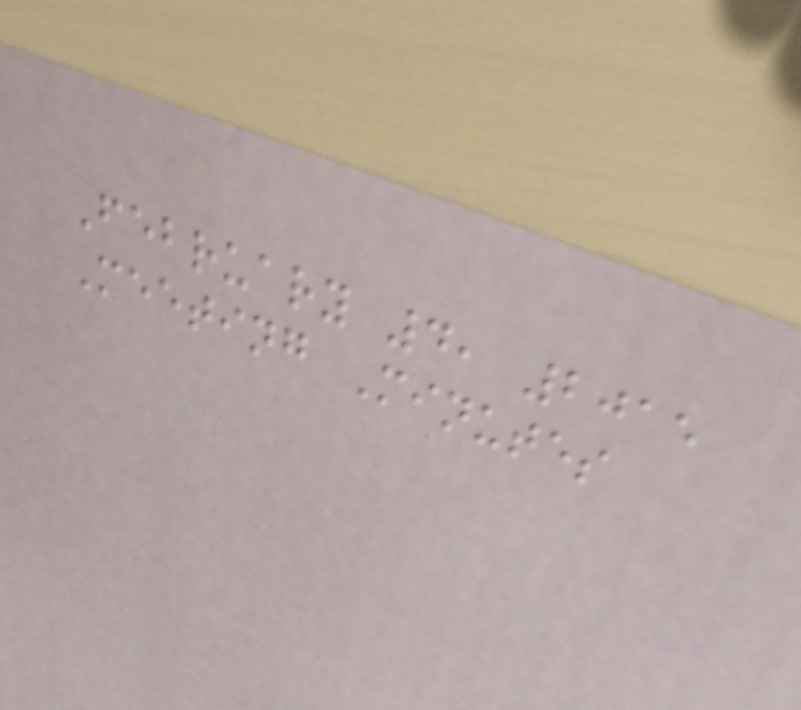February 4, 2015
Meeting Minutes
